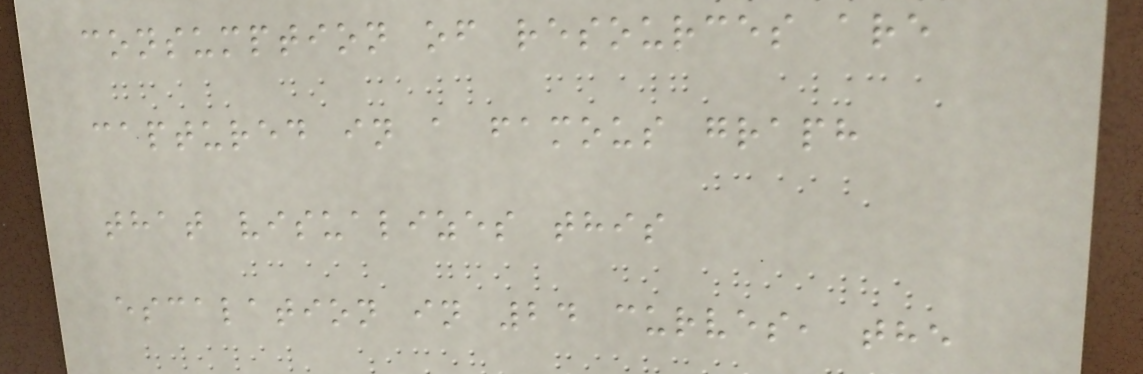consumption of resources are
captured in a famous graph
that visualizes this
escalation in 24 curves, the
